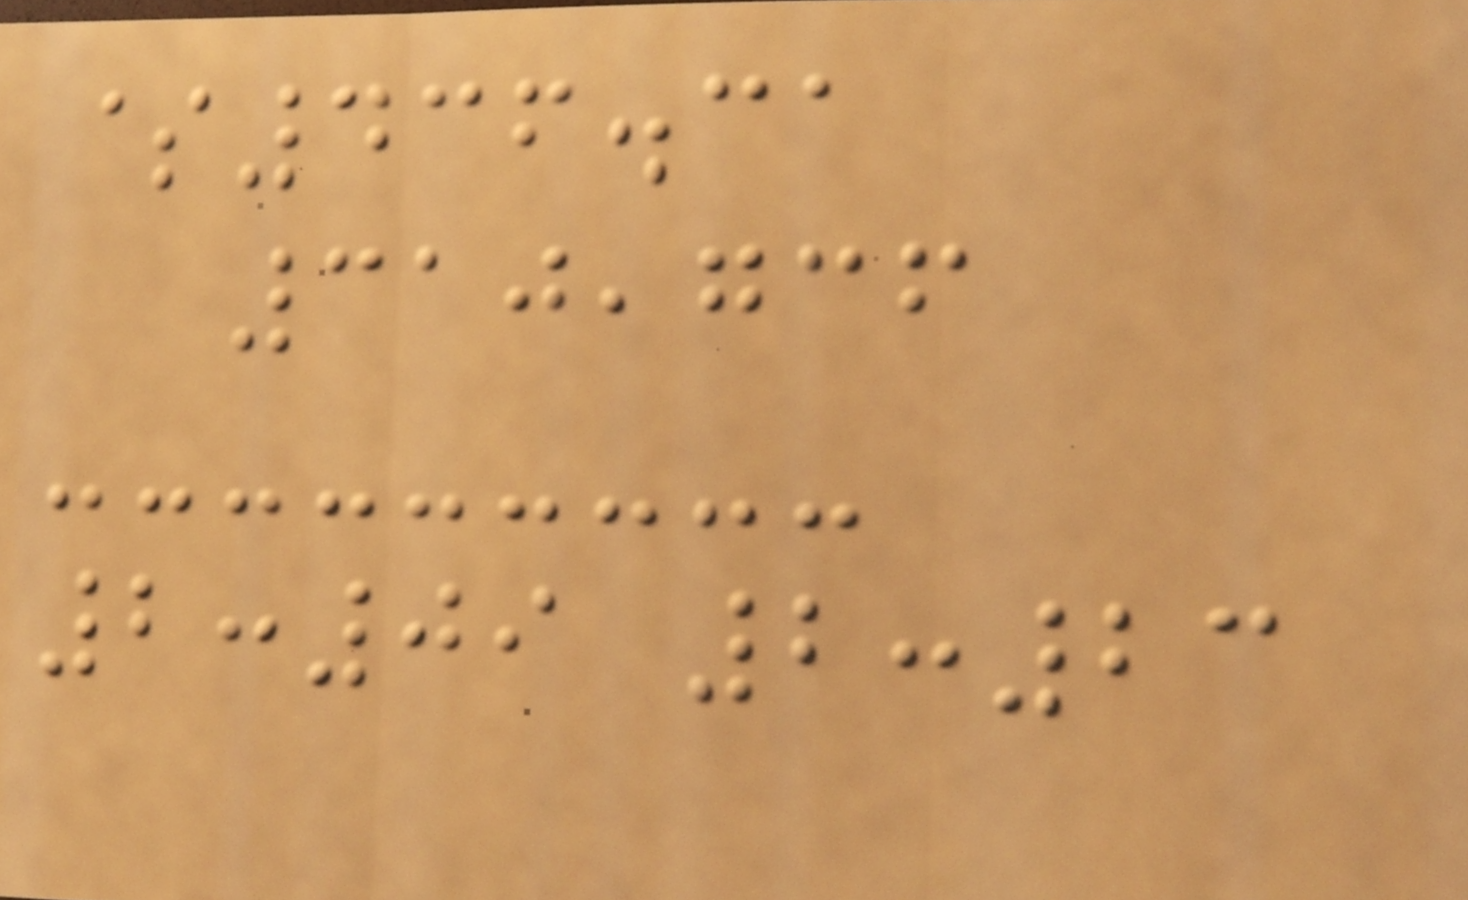$436.31
310,736
2:09 2:23
